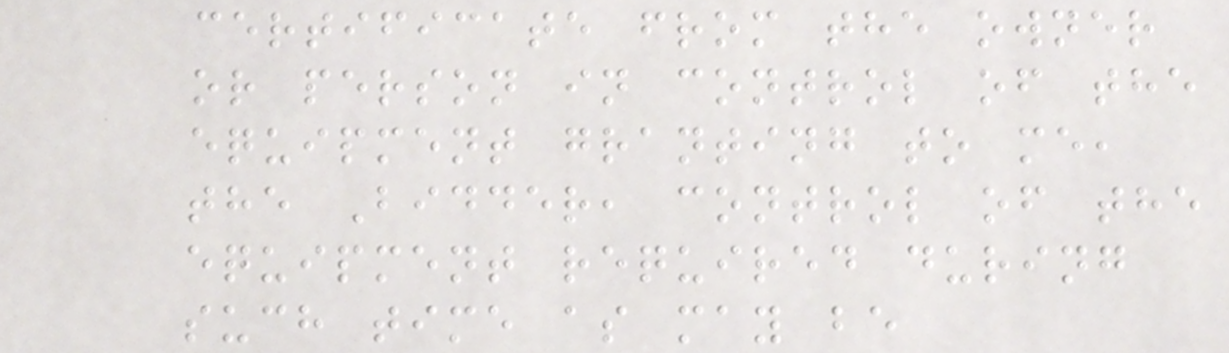certificate from the owner
or person in control of the
equipment granting to me,
the Bidder, control of the
equipment required during
such time as may be
